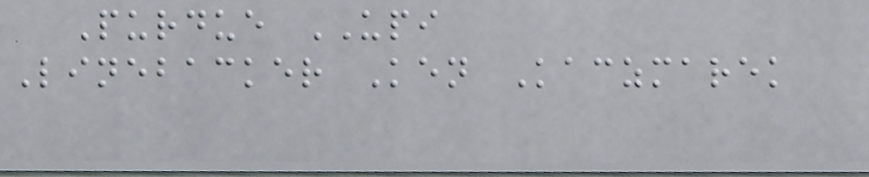Purdue UPI
Linebacker Ken Kaczmarek
